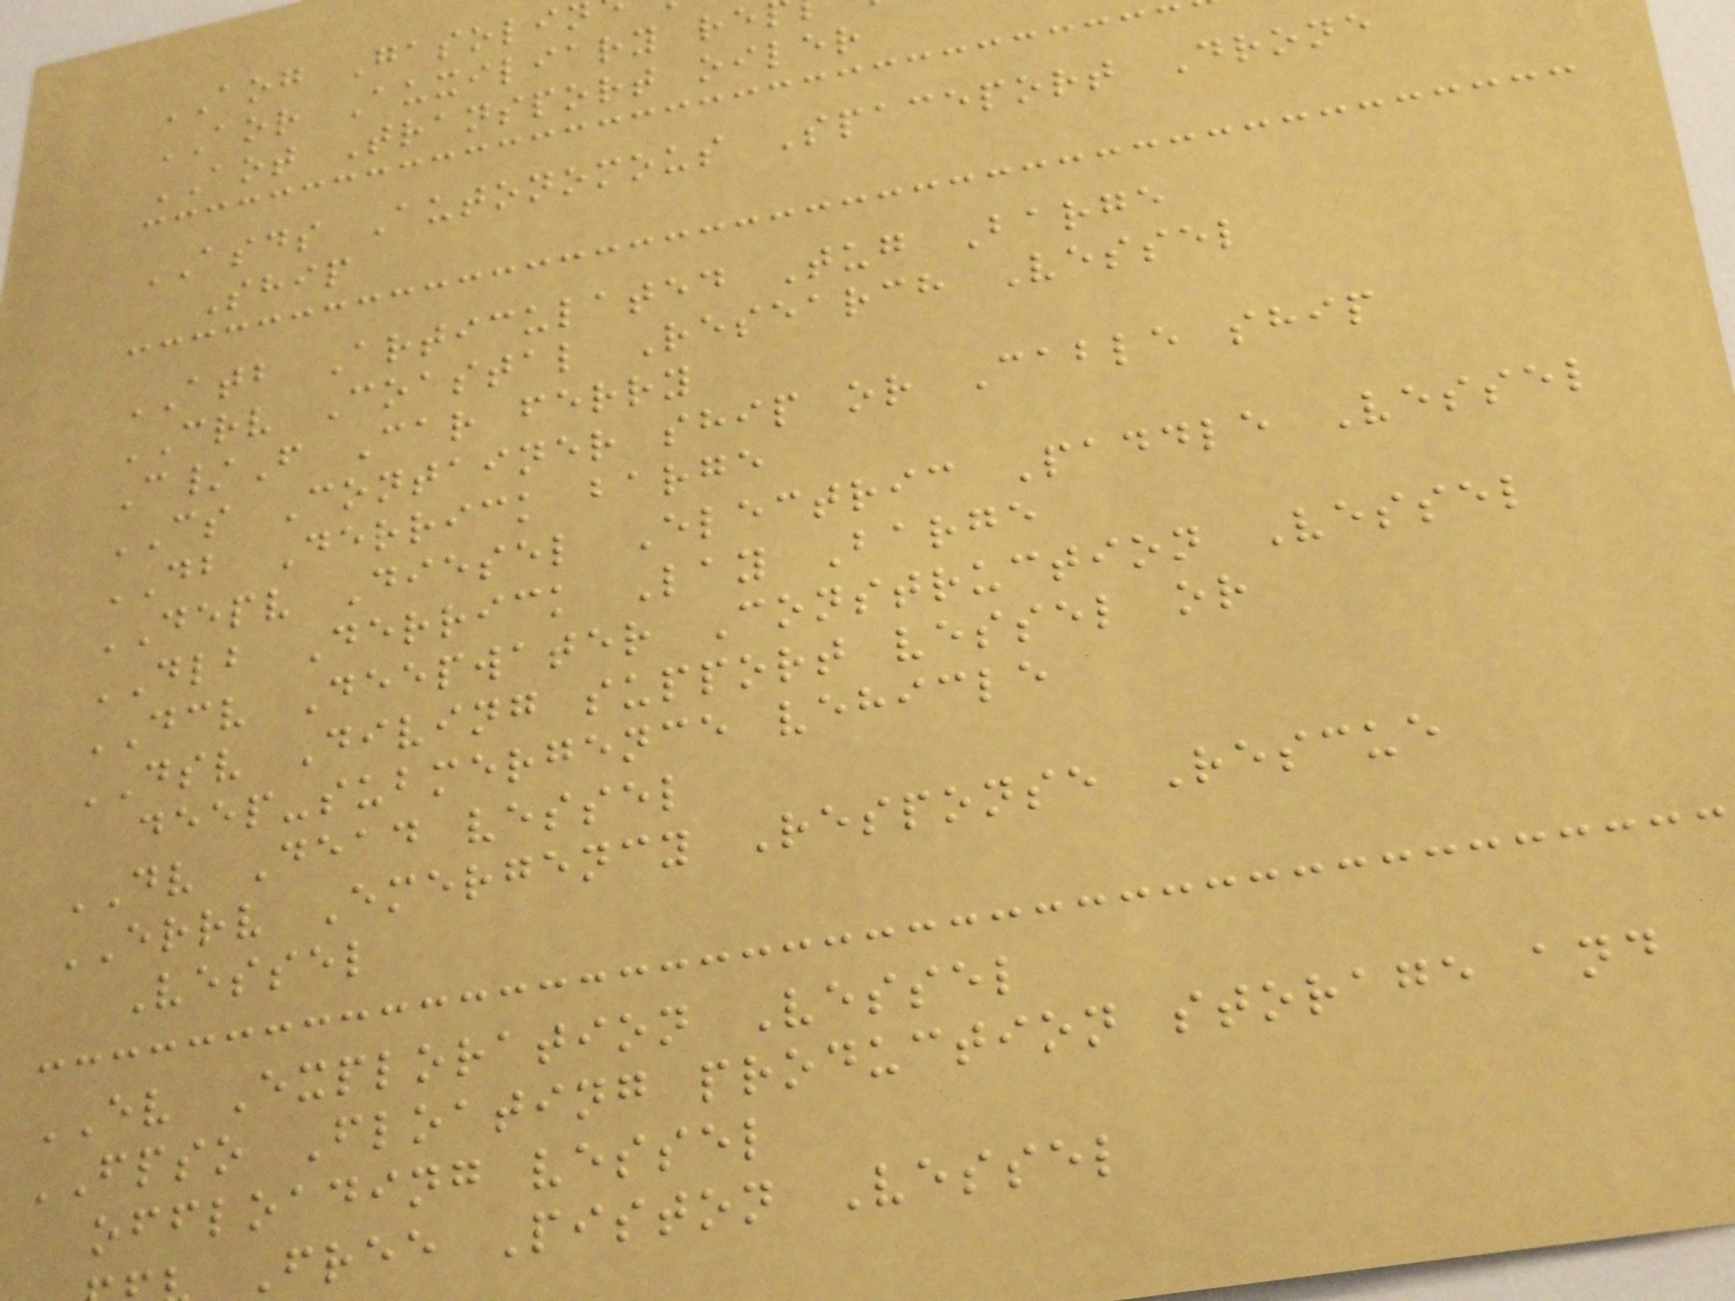AOG Gasoli
AOR Auxiliary re
AOT Transport oiler
ASDS Autonomous Spaceport Drone
Ship
ATB Articulated Tug Barge
CRV Coastal Research Vessel
C/F Car ferry
CS Container ship or Cable ship
DB Derrick barge
DEPV Diesel Electric Paddle Vessel
DLB Derrick Lay Barge
DCV Deepwater Construction Vessel
DSV Diving support vessel or
deep-submergence vehicle
DV Dead vessel
ERRV Emergency Response Rescue
Vessel
EV Exploration Vessel
FPSO Floating production storage and
offloading vessel
Free Piston Vessel
